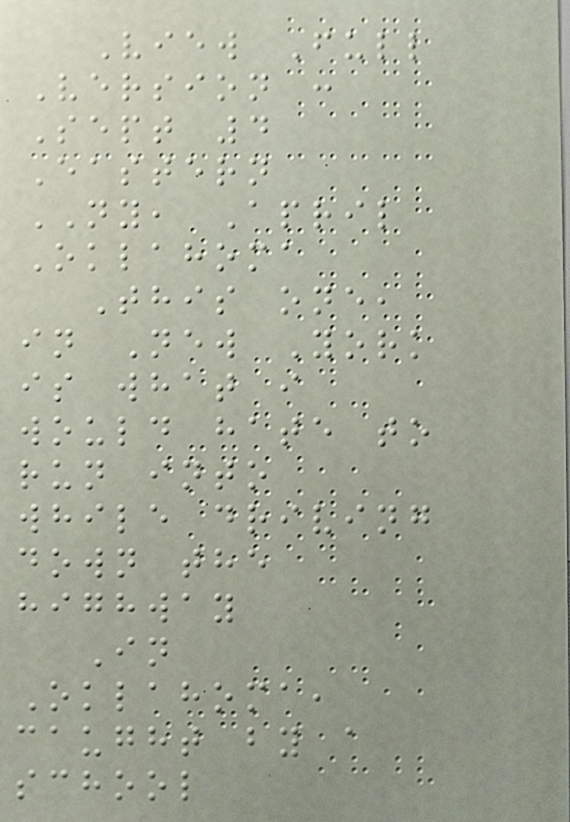View Full
Version :
Sept 4
Eastern
NY, April
Oklahoma
This one,
in New York
is what i
would hate to
run into
while driving
down the
highway
In
Oklahoma,
caught by a
school
